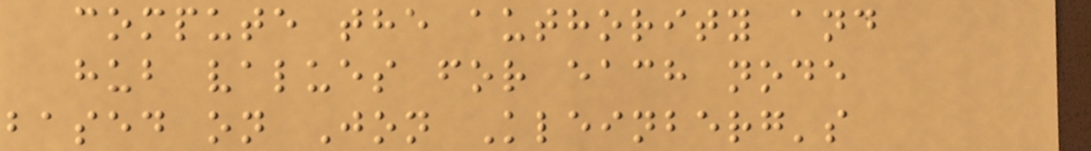compute the authority and
hub values for each node
based on Jon Kleinberg's
